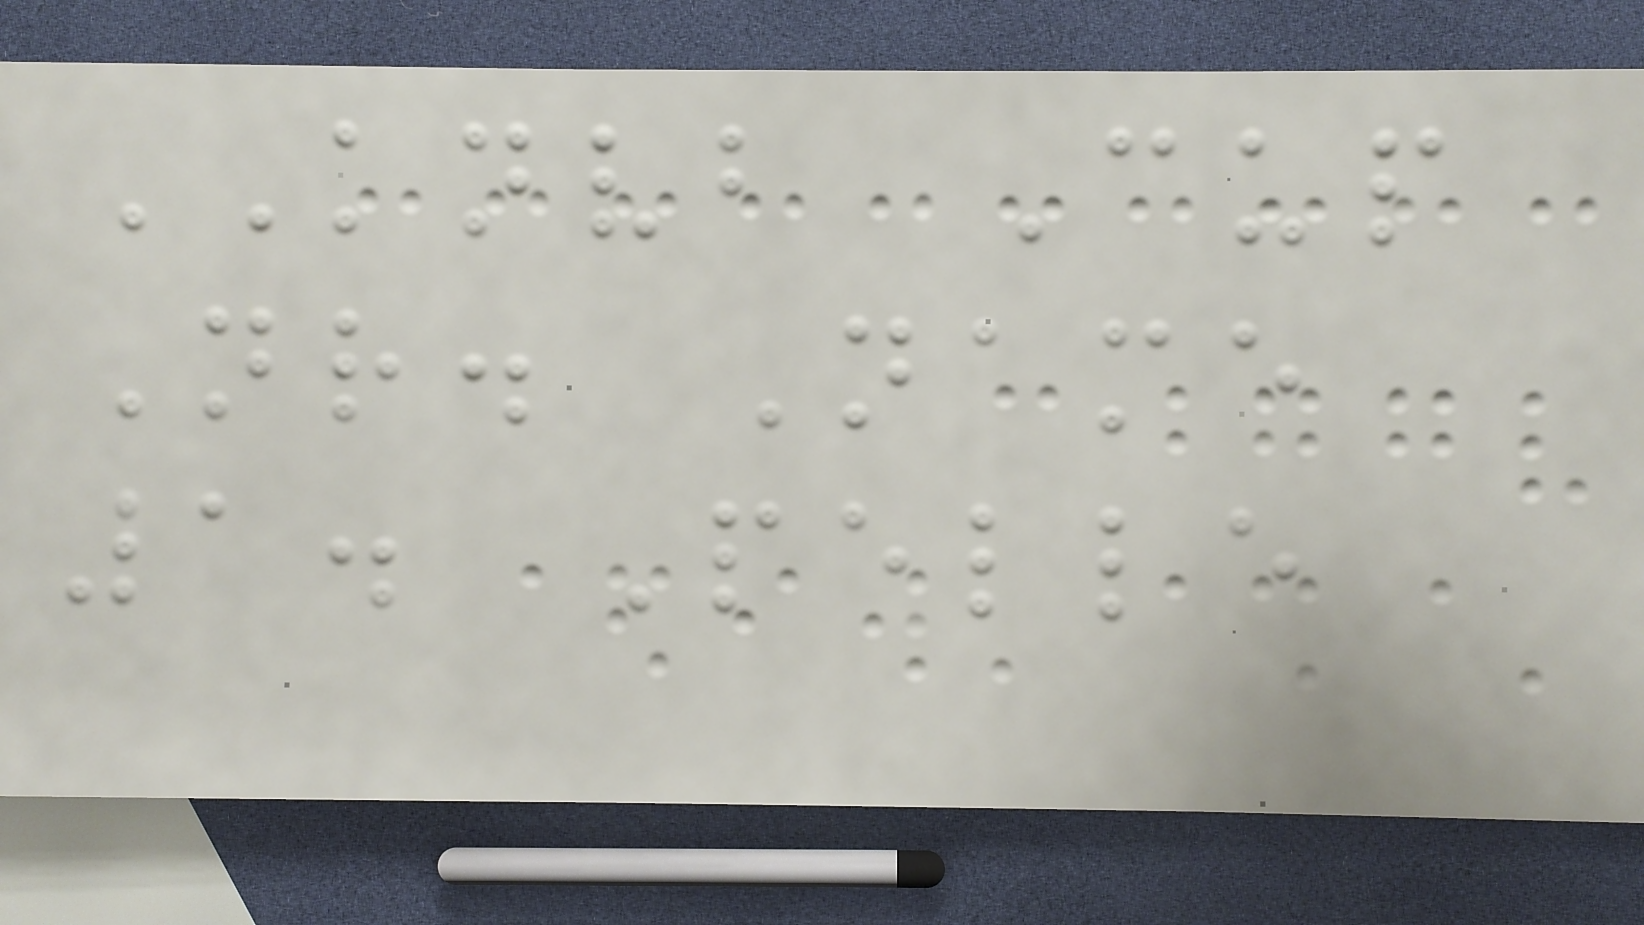KNVB Cup
Nr. Name
1. Pelle
